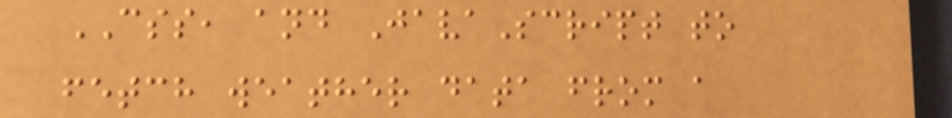CSS, and JavaScript to
fetch weather data from a
